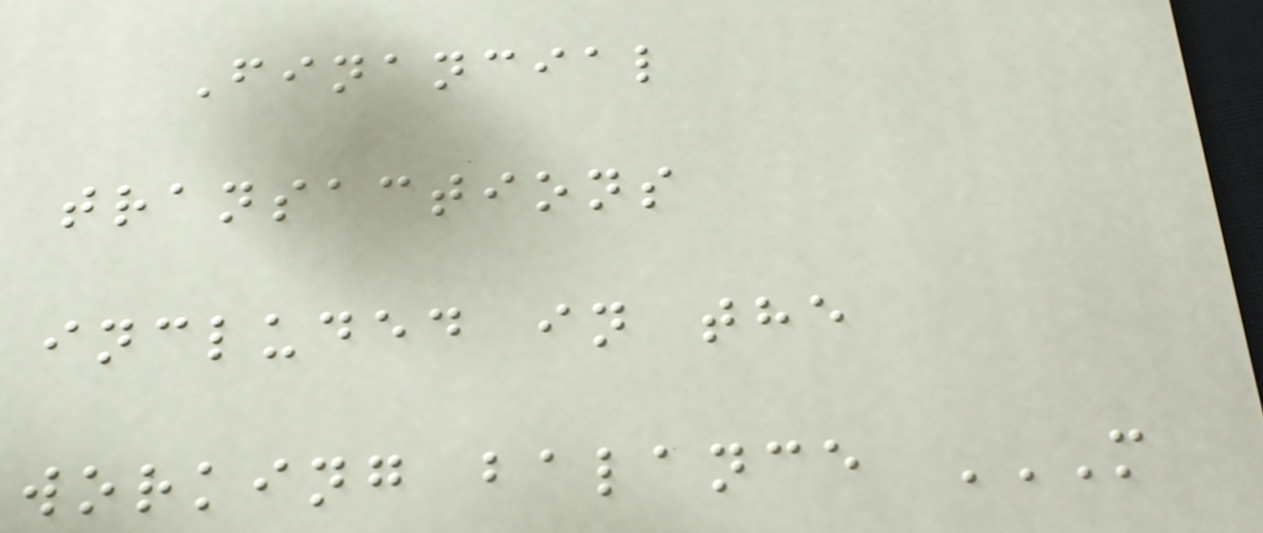Financial
transactions
included in the
working balance M
